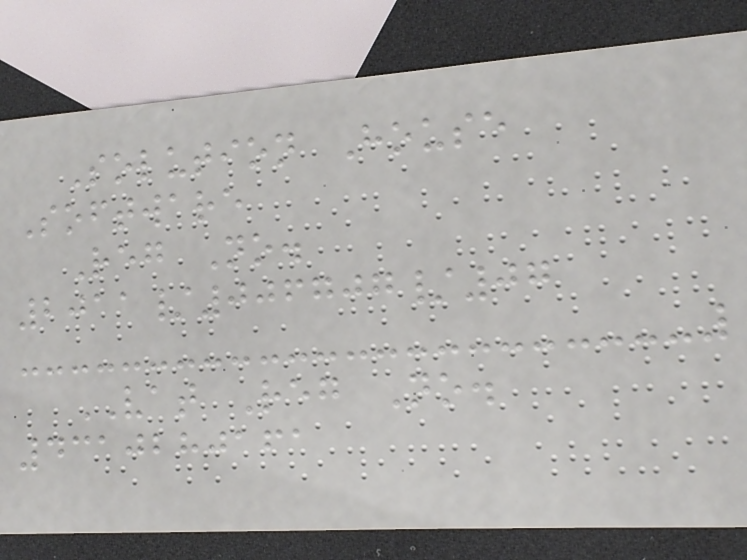Solution House
Software
Reg No.
2011/006707/07
VAT Reg No.
4310280161
